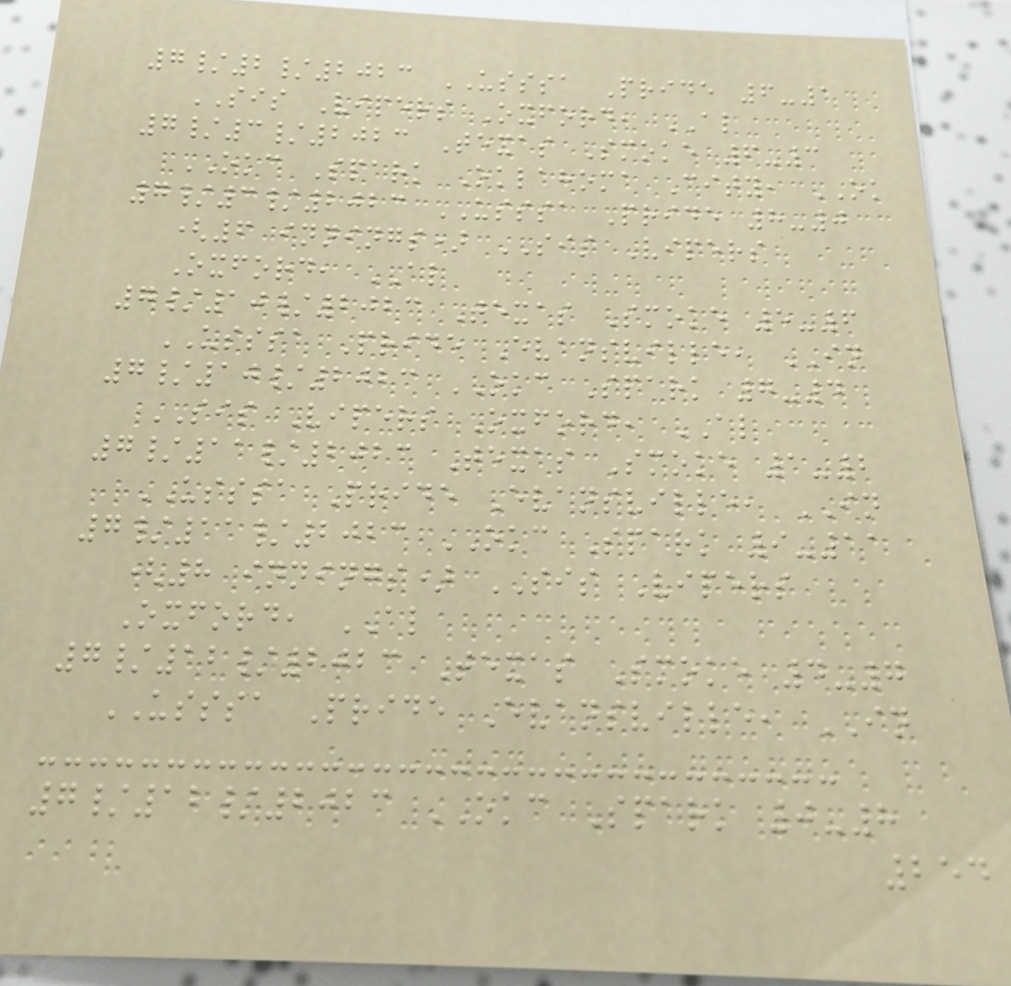7/2/2023 USSSA Pride 6-1
SIS Vipers Oxford, AL
7/3/2023 Texas Smoke 6-3
OKC Spark Oklahoma City, OK
7/3/2023 USSSA Pride 8-0
(6 innings) SIS Vipers
Oxford, AL
7/10/2023 Texas Smoke 5-6
USSSA Pride Evansville, IN
7/10/2023 OKC Spark 7-4
SIS Vipers Oxford, AL
7/11/2023 Texas Smoke 1-2
USSSA Pride Evansville, IN
7/11/2023 OKC Spark 9-11
(8 innings) SIS Vipers
Oxford, AL
7/12/2023 Texas Smoke 4-7
USSSA Pride Evansville, IN
7/12/2023 OKC Spark 0-8
254
